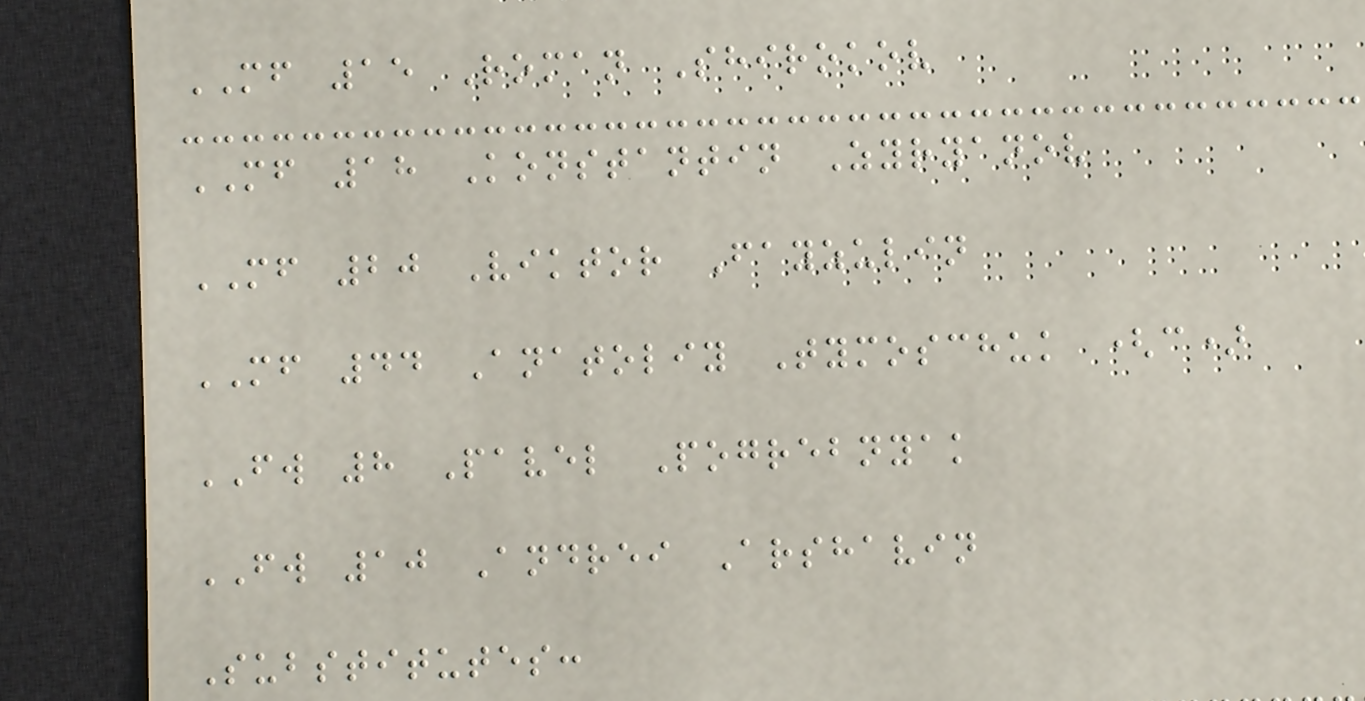MF 15 Roman Shirokov
MF 18 Konstantin Zyryanov
MF 20 Viktor Fayzulin
MF 44 Anatoliy Tymoschuk (c)
FW 8 Pavel Pogrebnyak
FW 10 Andrei Arshavin
Substitutes:
